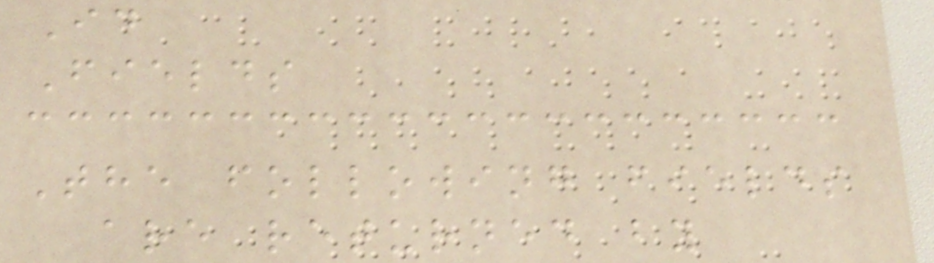Id
Fields
The following fields
are returned by
